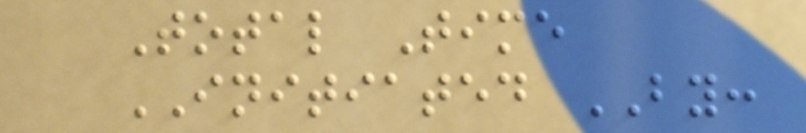Total Time
INITIATED BY:
